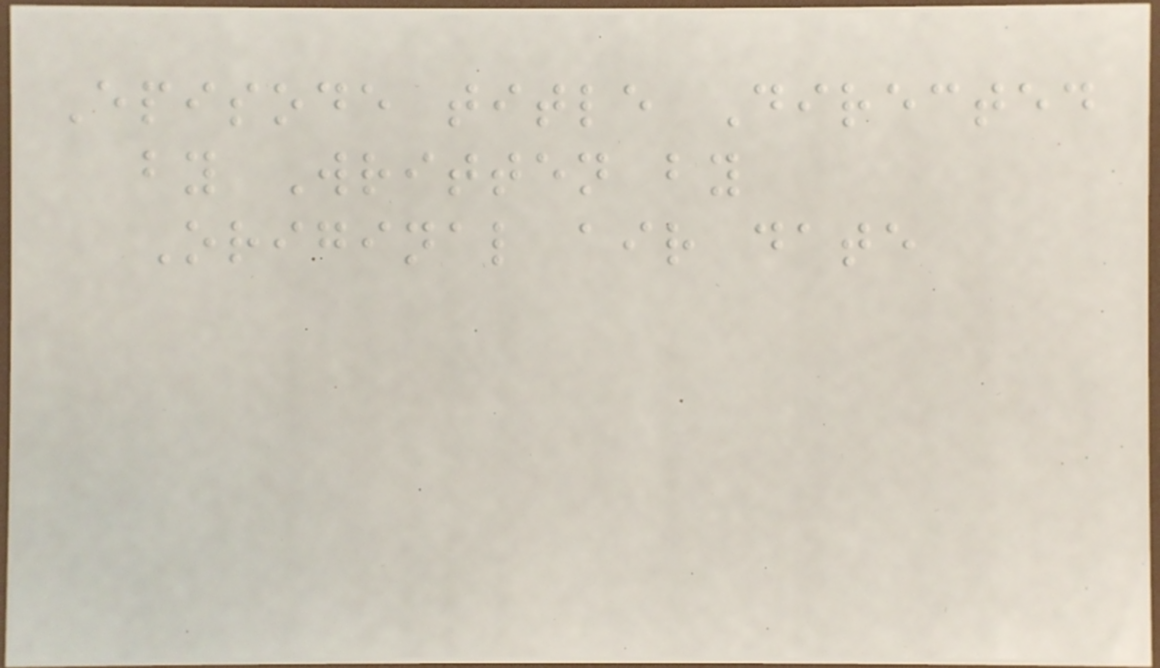Episode title Directed
by Written by
Original air date
